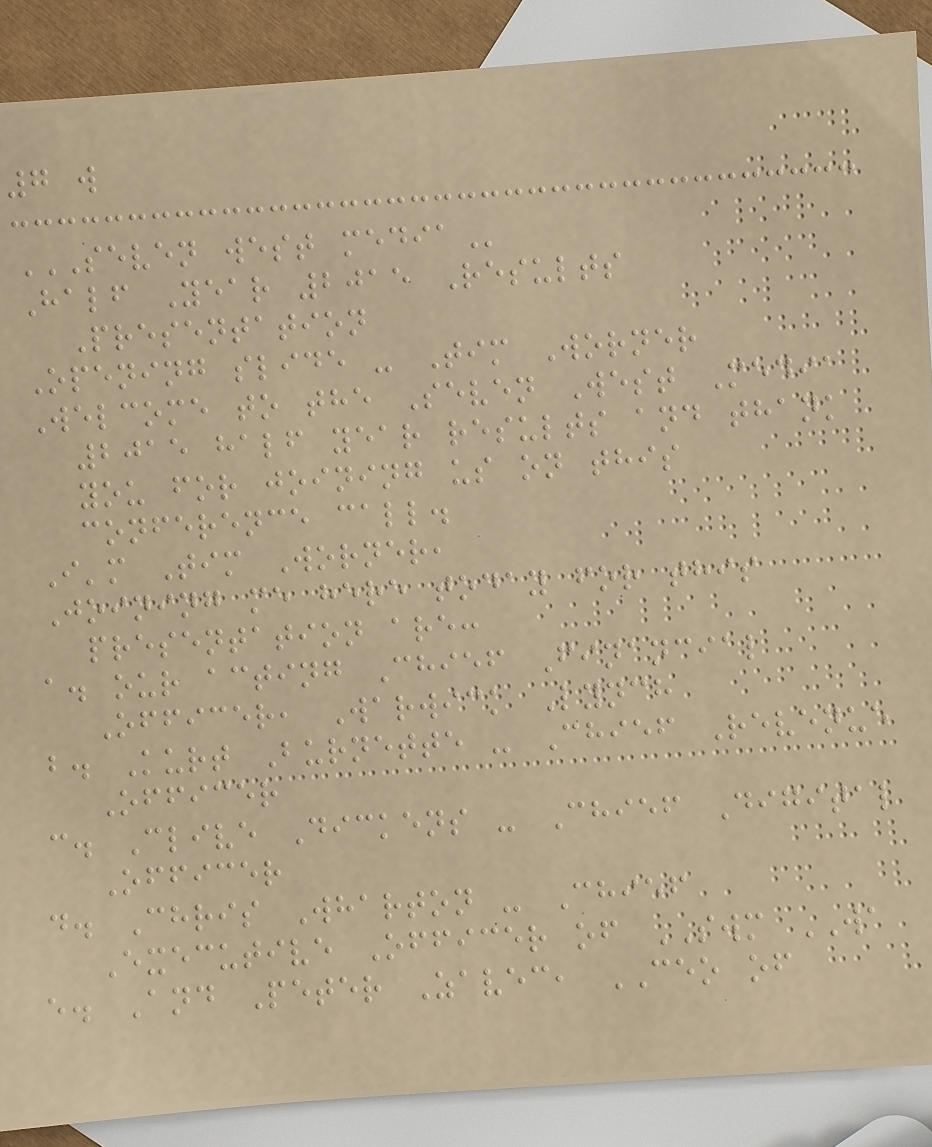7 w
SEVEN WEST MEDIA
Half Year 2015 Results
Presentation
Opening slide - Tim Worner
Welcome to the Seven West Media
2015 half year results and thank
you for joining us on this
conference call.
I'm Tim Worner,
Joining me here today for this
presentation are:
a. our acting Chief Financial
Officer, Warwick Lynch
b. Kurt Burnette - Chief Revenue
Officer
c. Clive Dickens - Chief Digital
Officer
d. Chris Wharton - Chief
Executive Officer of SWM WA
e. And Peter Zavec, CEO of
